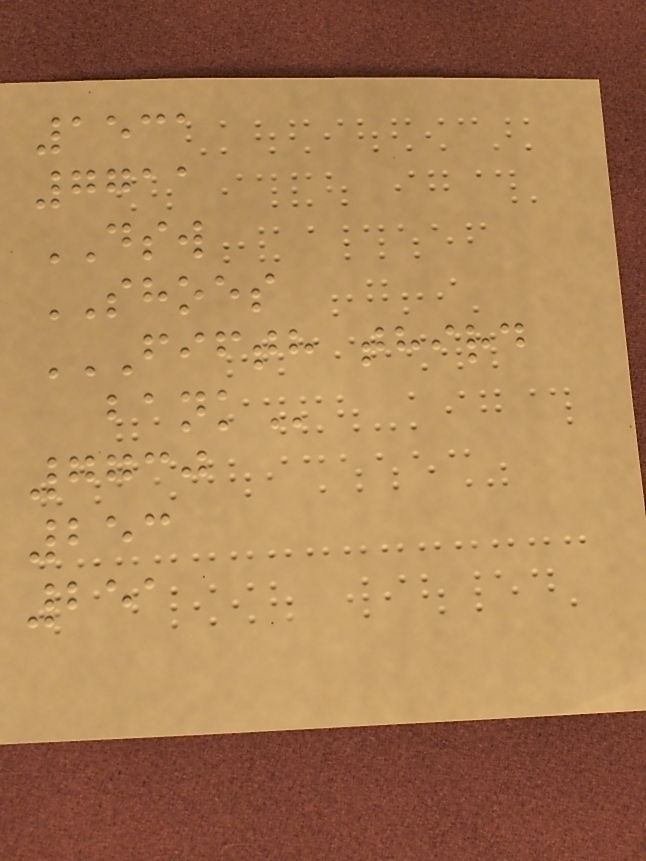1531
7711
DSW
SHOES
FIFTH THIRD
BANK
7730
253
251
